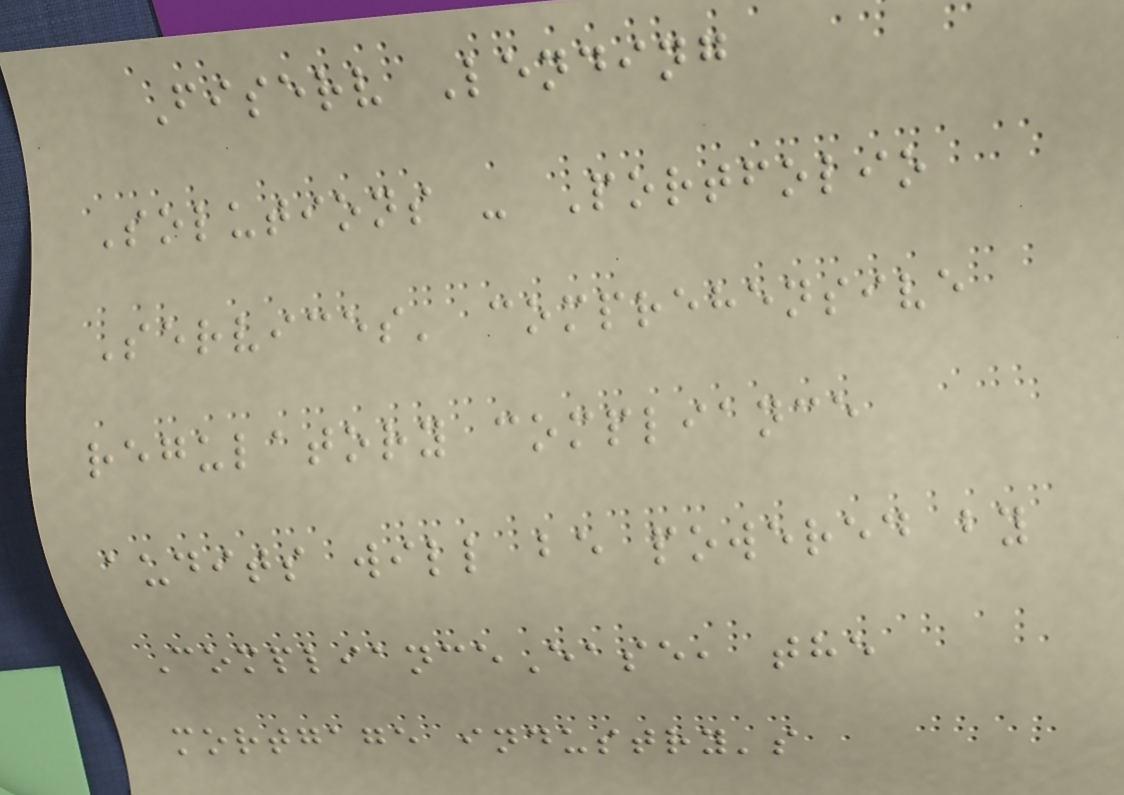Fiserv Lending
Solutions - Portfolio
Services' comprehensive
regulatory compliance
audits will be powered by
ComplianceEase, the
mortgage industry's
